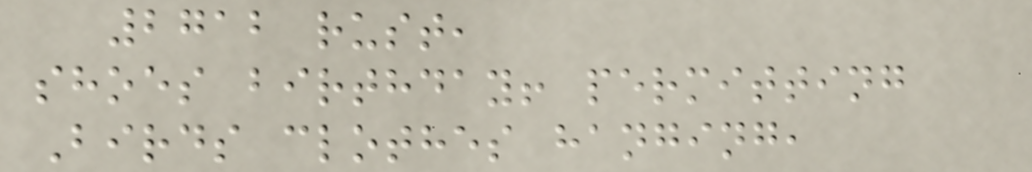2712 rust,
shoes birthday! permitting
Birds clothes hanging,
